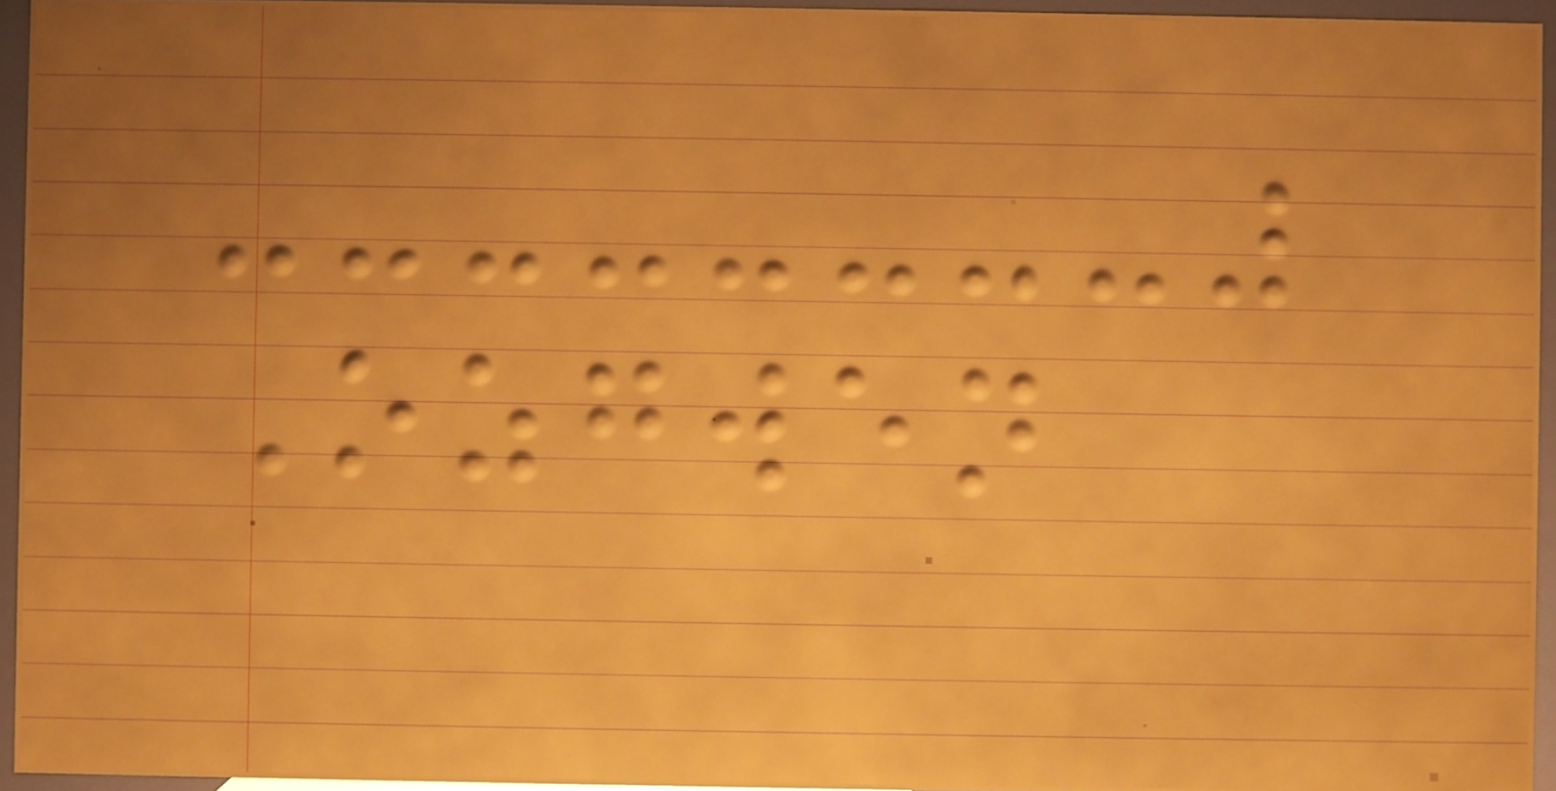Ozgwen
